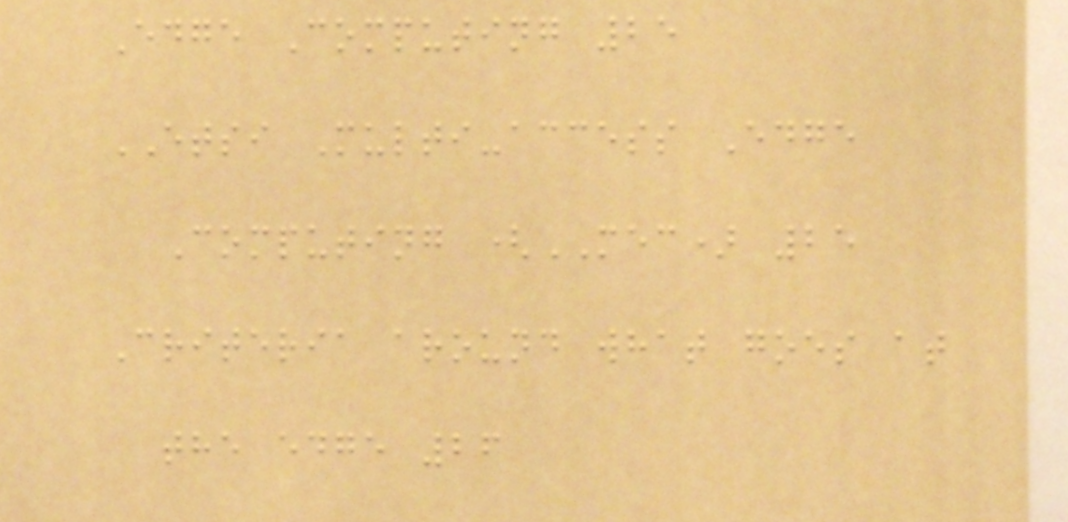Edge Computing 25
ETSI Multi-access Edge
Computing (MEC) 25
Criteria around what goes at
the edge 26
